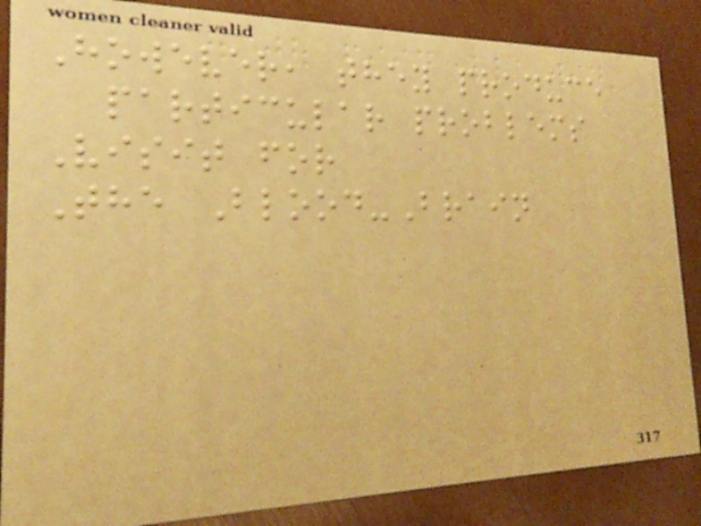However, they produce
particular problems
Visit for
The Blood-Brain
